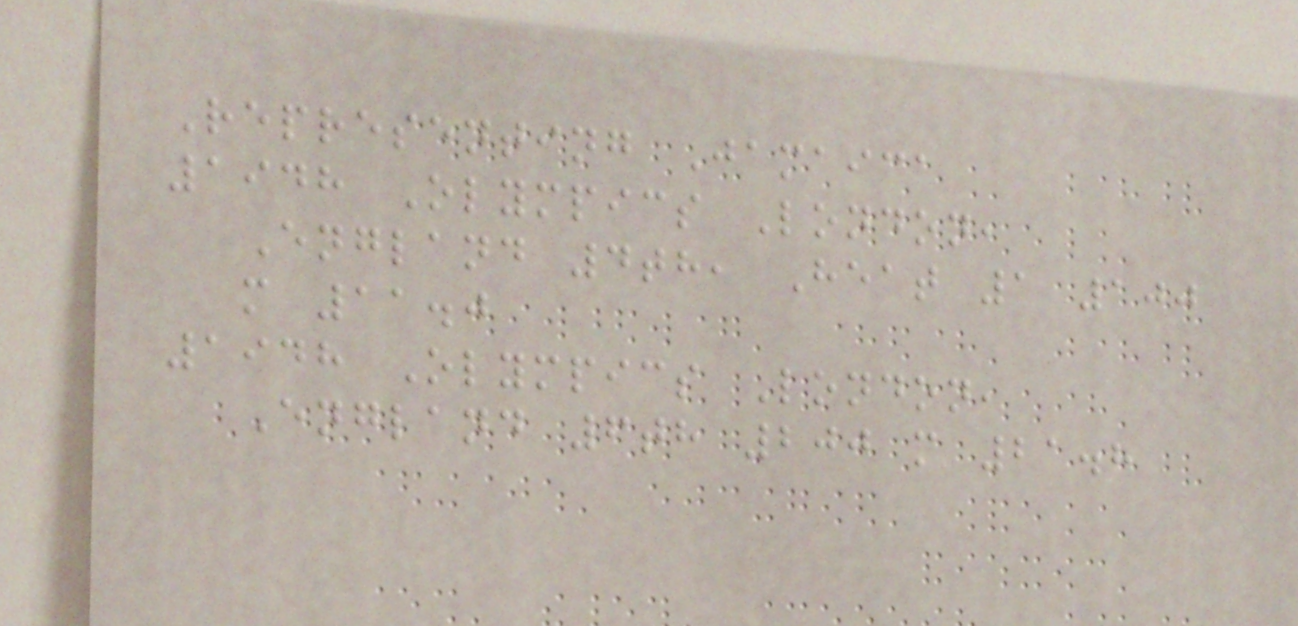Representing Jamaica
1948 Olympics London,
England 4th, Heat 1 100
m 11.0
1948 Olympics London,
England 6th 200 m 21.8
